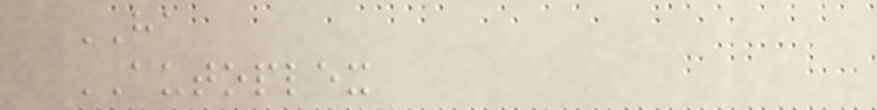HA
AUTOPLEX
